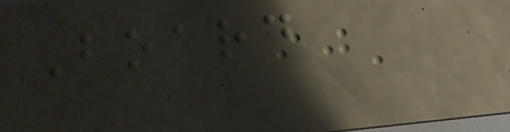Board
